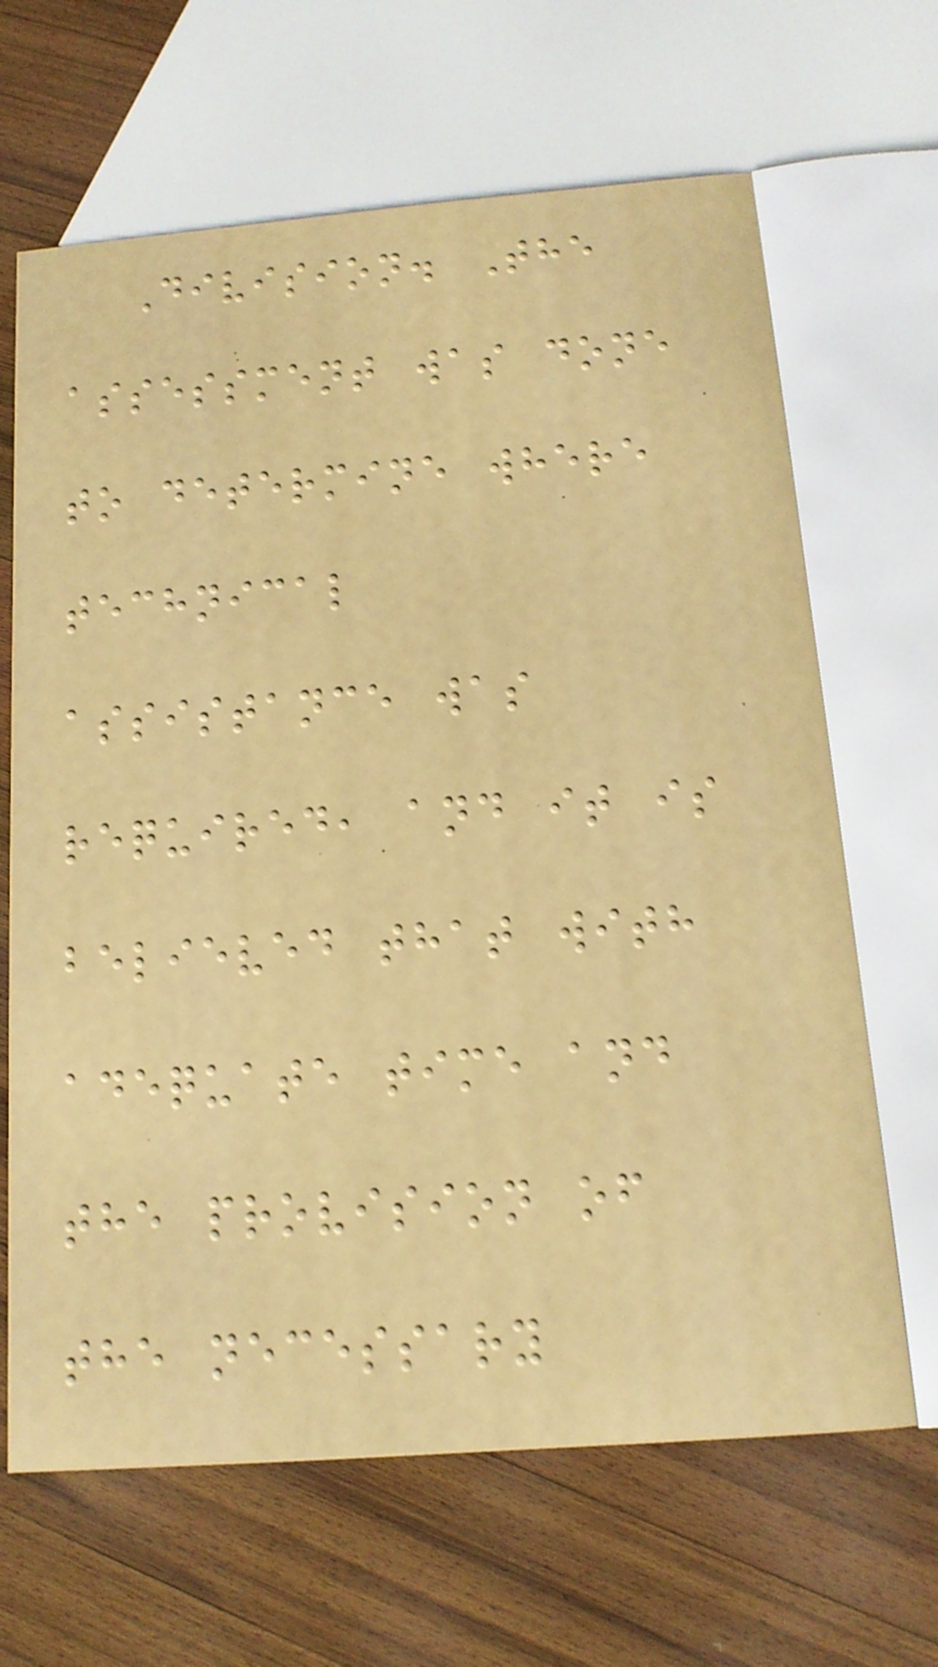Division. The
assessment was done
to determine where
technical
assistance was
required, and it is
believed that with
adequate time and
the provision of
the necessary
